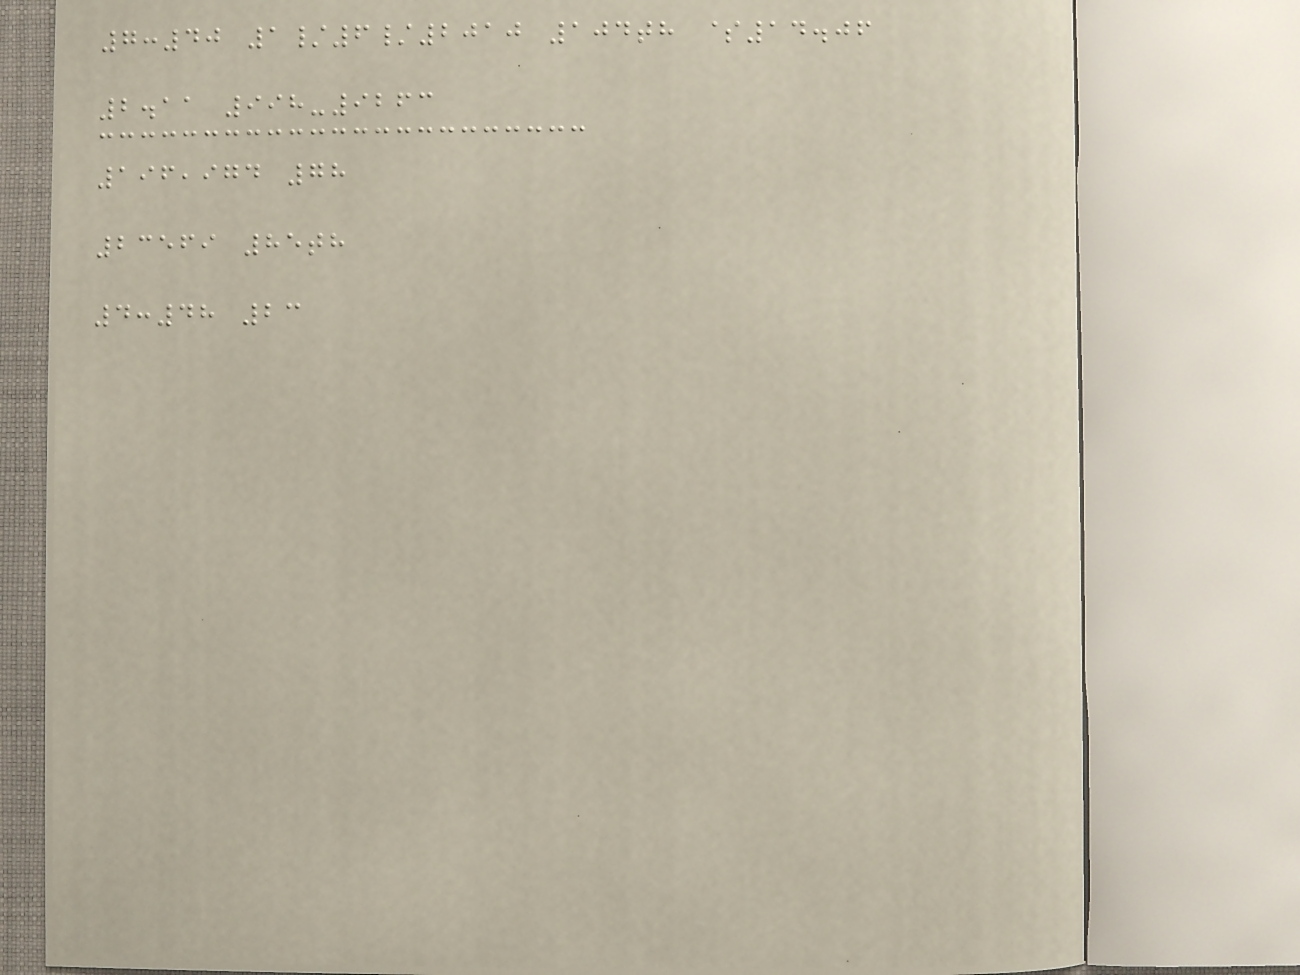7:40 1/6/2010 104th $14.06
2.11 998-9263
196,974 78
23569 85th
4:48 23
